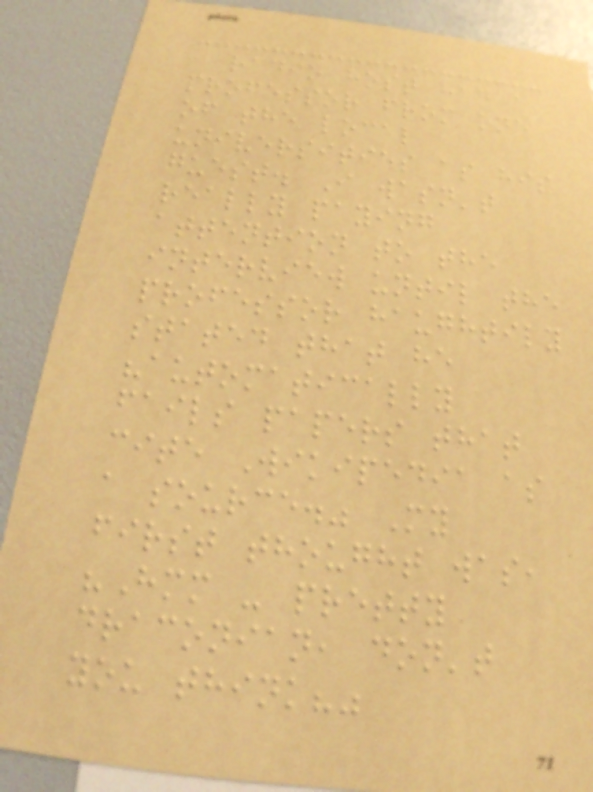radio host had a
professor from one
of the local
universities as his
guest. I wasn't
really paying
attention to the
interview until the
professor haughtily
stated that he
"automatically
fails papers that
cite Wikipedia as
a source." My
first thought was,
"Hmm - pretty
draconian, don't
you think?"
